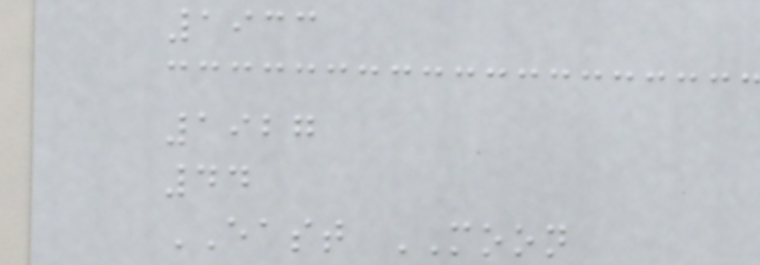1933
1927
44
EAST MOON
